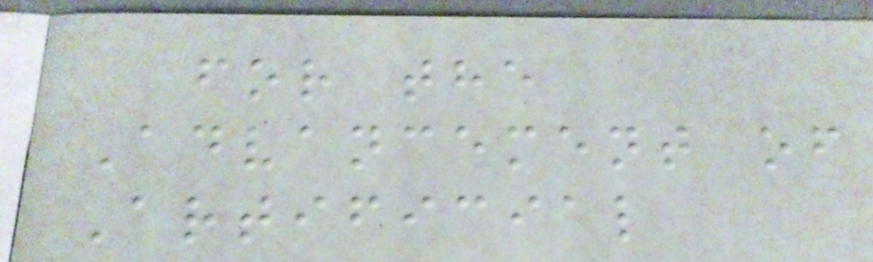for the
Advancement of
Artificial
